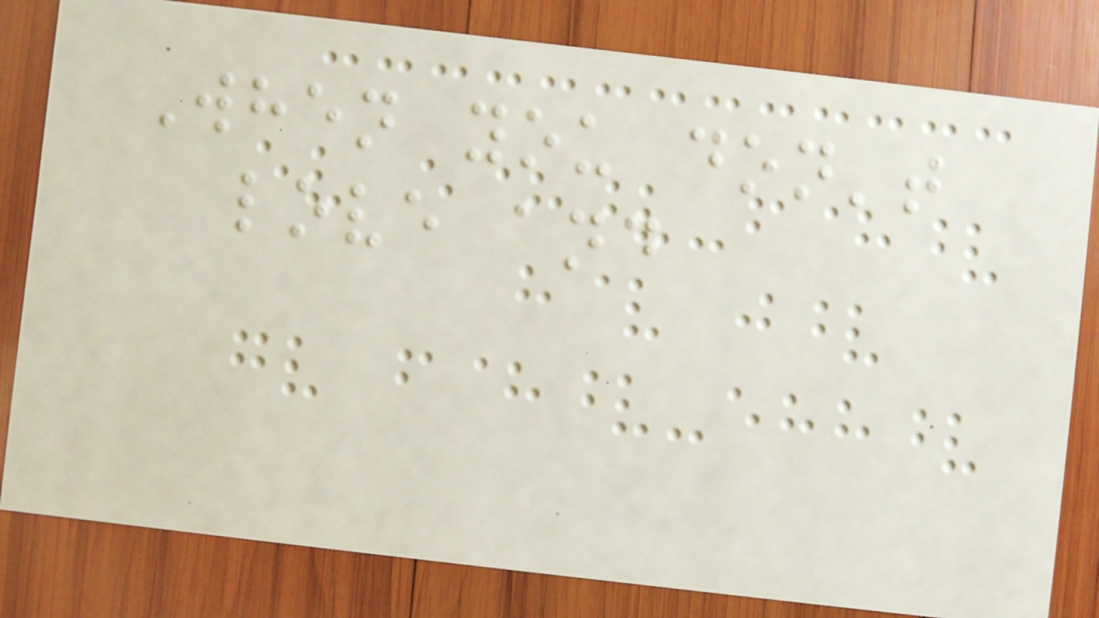When you don't
love and
